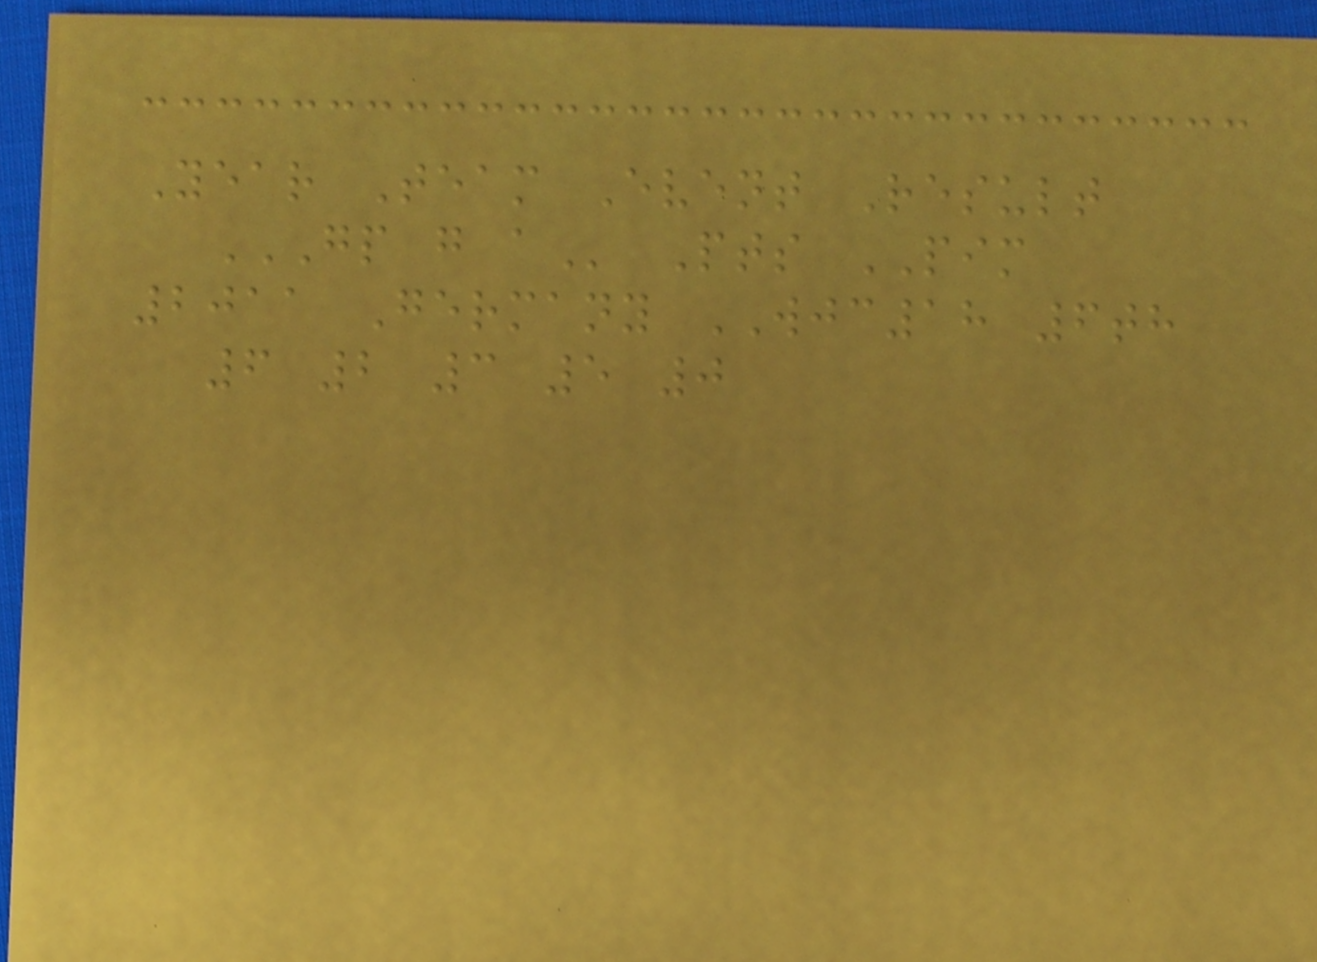Year Team Event Result
GP G A Pts PIM
2011 Germany WJC18 6th
6 2 3 5 0
